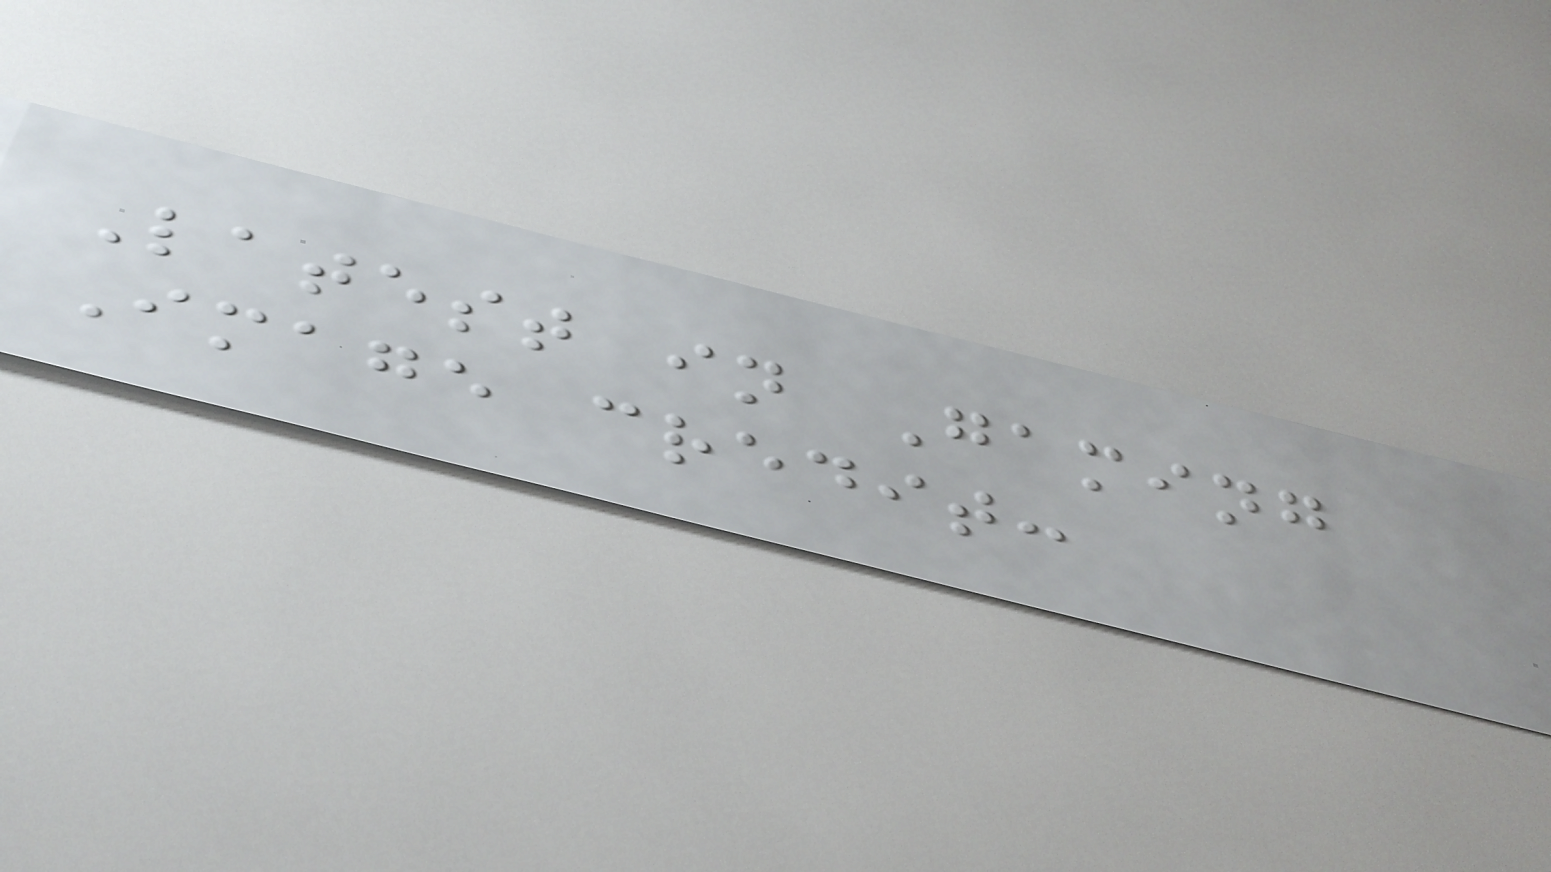Latest in Gaming
Image credit:
